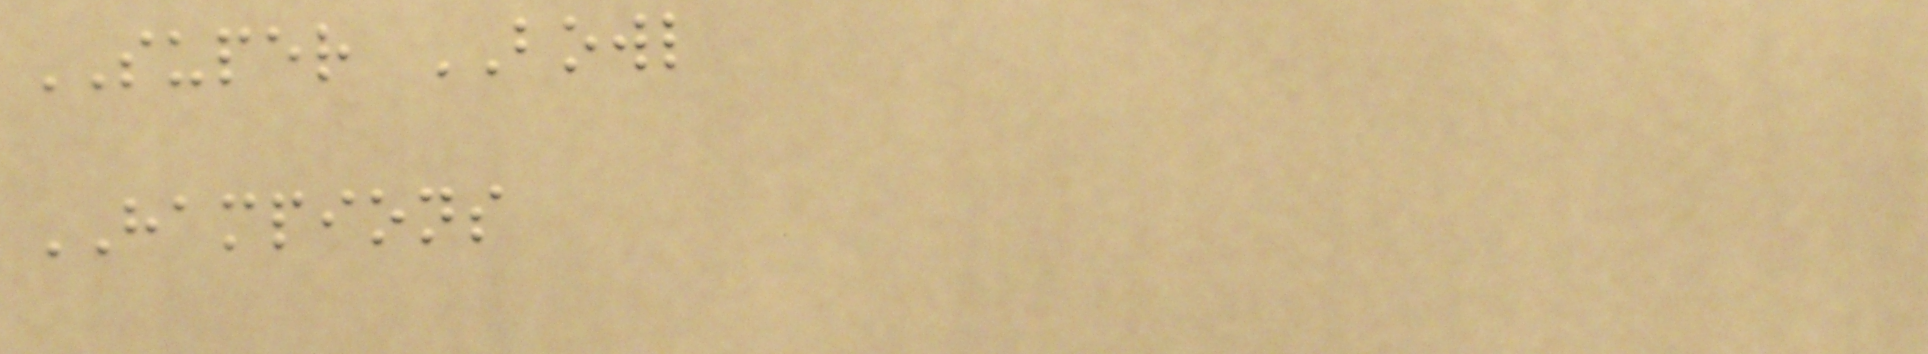SUPER BOWL
HAMPIONS
